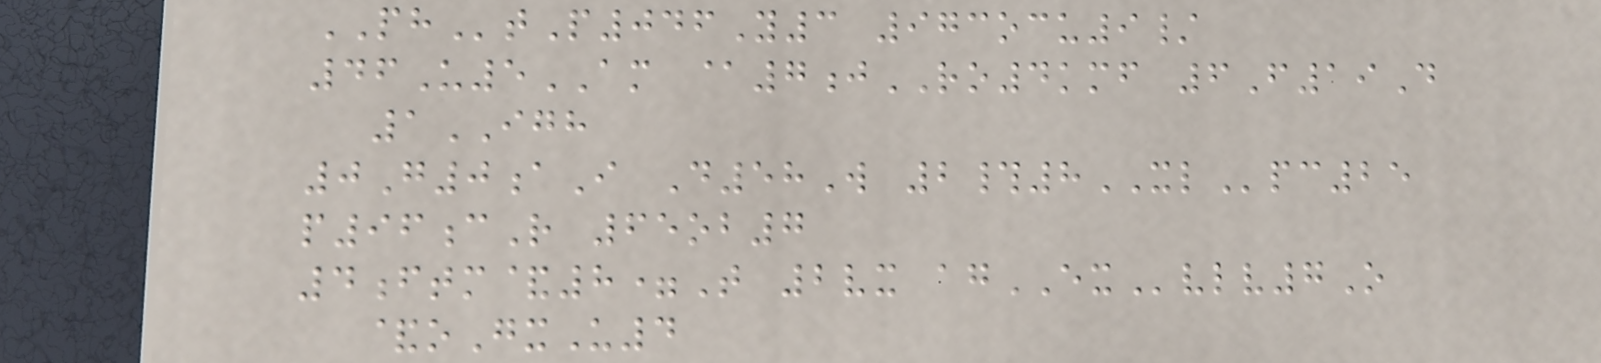PHtP046Y3 973ocu9/
46U5AM @7jRO4kmf 6F19D
1IGH
0G0aI D58W 2#8XLpc25
p96cR 65ob7
4ftm&8=T 2vx agEXvlv7O
&oGxU4
